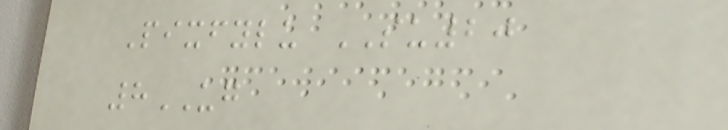Pixfylu SU20
8UG
